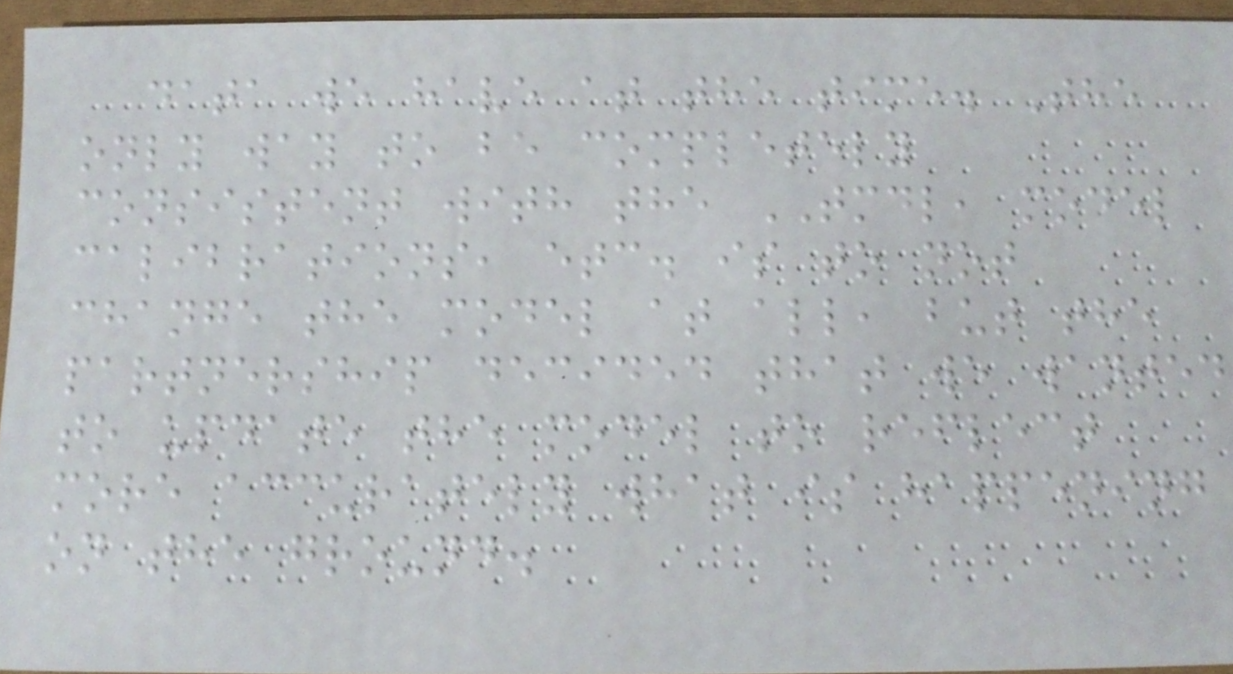data we have at the time. The
only way to be completely
consistent with the TMDL, model
calibrations, etc. is to not
change the model at all, but the
partnership decided that we wanted
to update the model to reflect
more accurately what is happening
on the ground.
